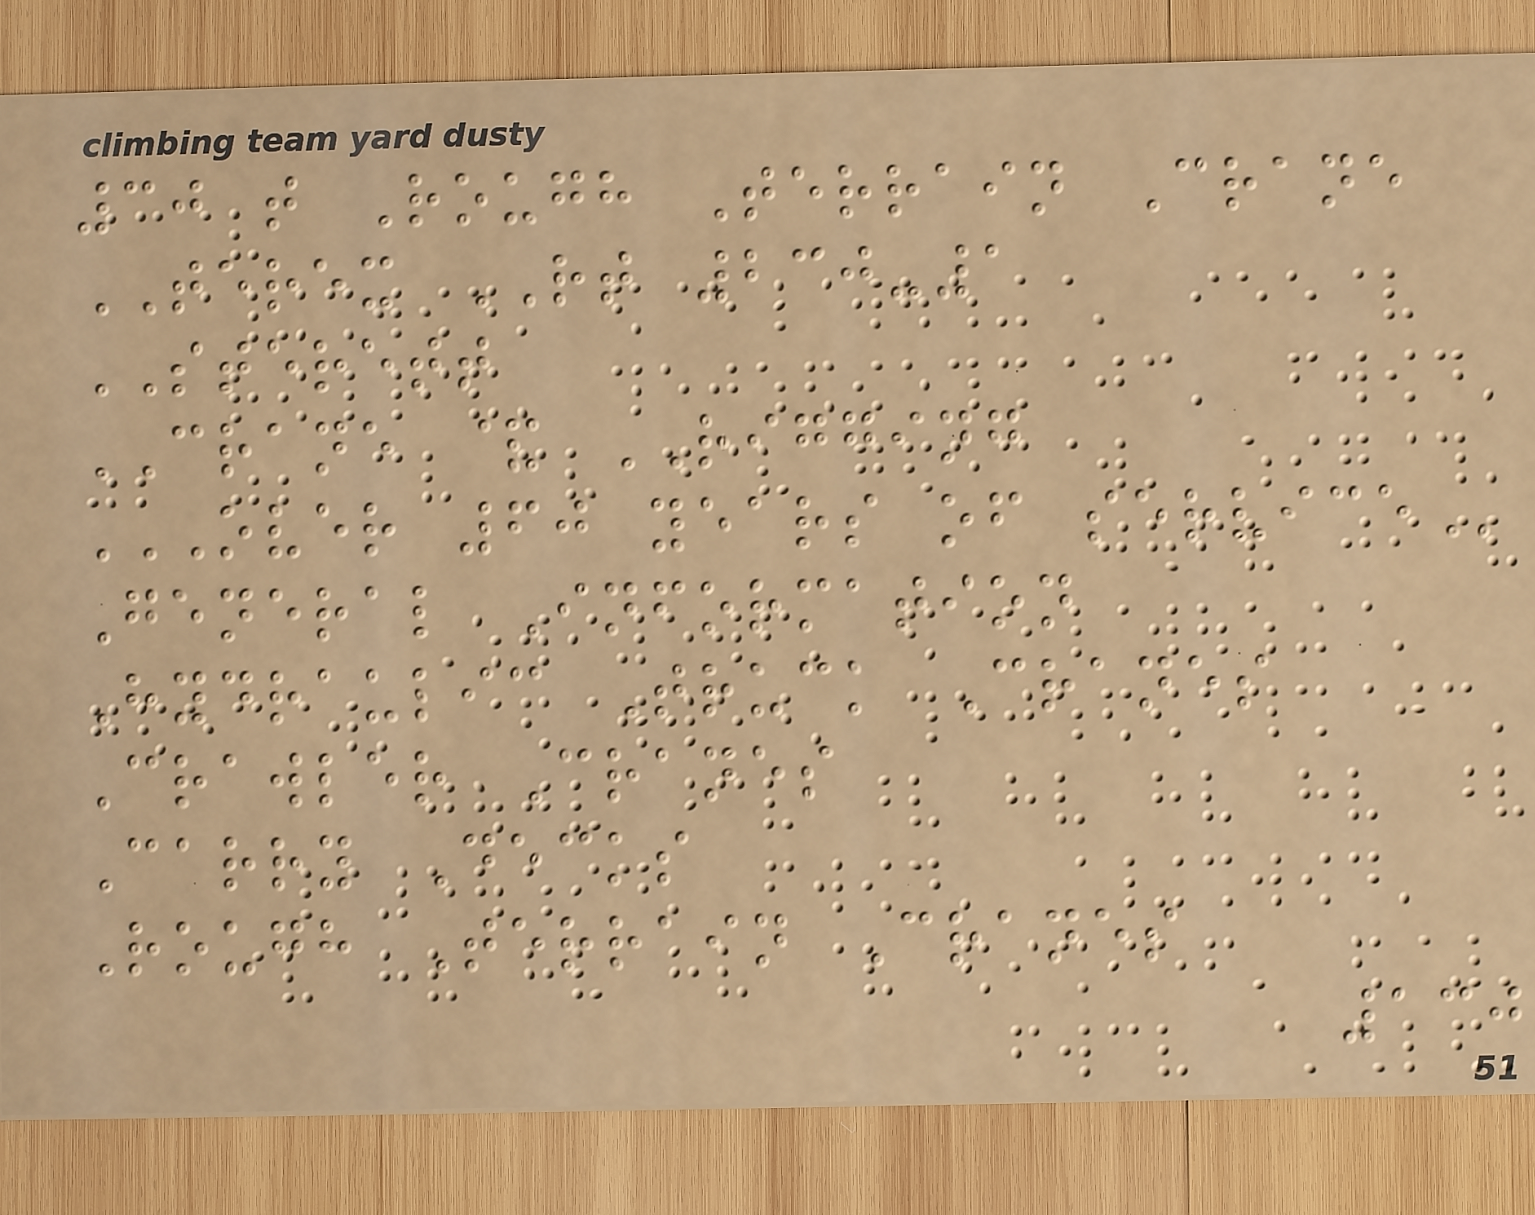30 t Rough Terrain Crane
TEREX RT 230-1
STERETT
CRANE & RIGGING
OVER 60 YEARS OF SERVICE
General Information
Hydraulic Truck Cranes
Crawler Cranes
Carry Decks
Rough Terrain Cranes
130
